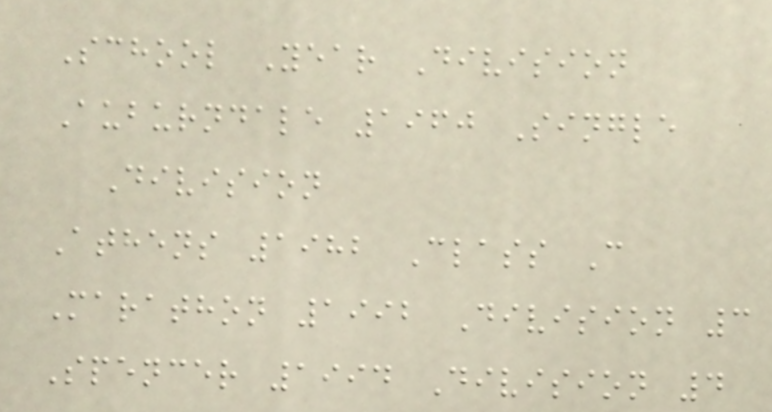School Year Division
Auburndale 1960 Single
Division
Athens 1982 Class C
Marathon 1992 Division 3
Spencer 1994 Division 4
